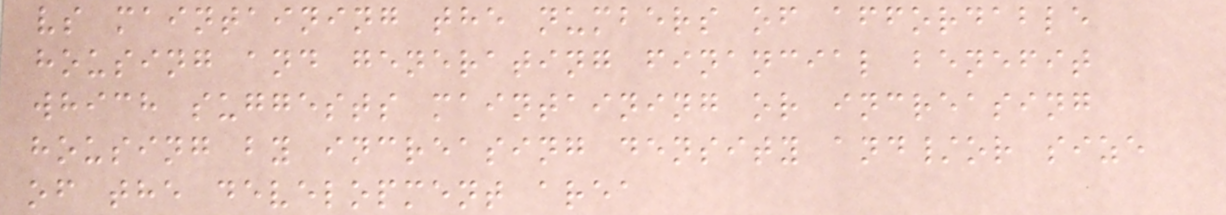vs maintaining the numbers of affordable
housing and generating financial benefit
which suggests maintaining or increasing
housing by increasing density and/or size
of the development area
